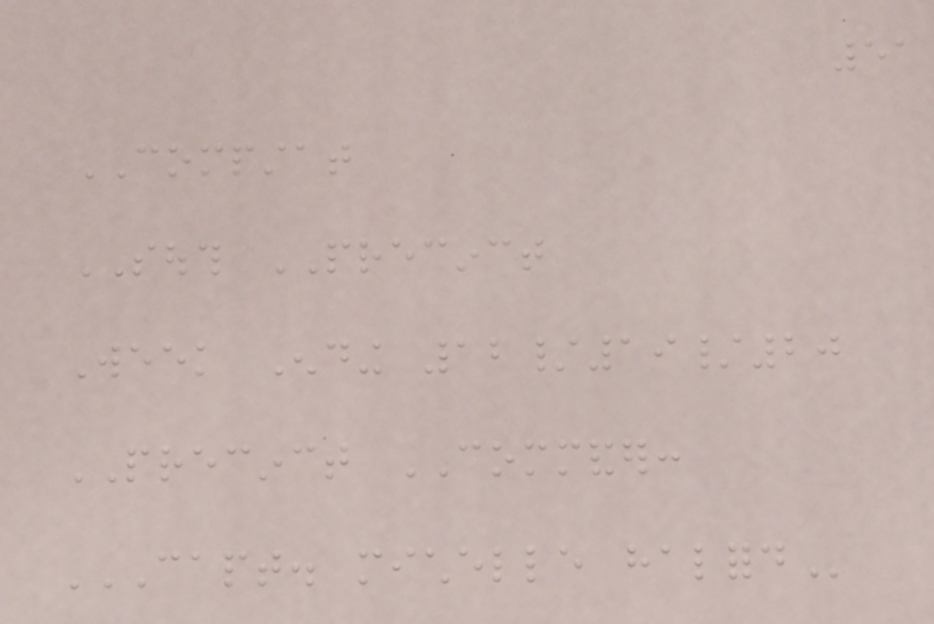51
COMPSTAT
SOUTH PRECINCT
Week Ending 12/19/20
PRECINCT COMMANDER:
CAPT. MICHELLE HALFORD
